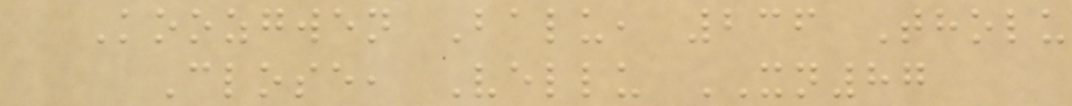Koozgwen Balu, 236 Tholu
Close, Vellu XN87
